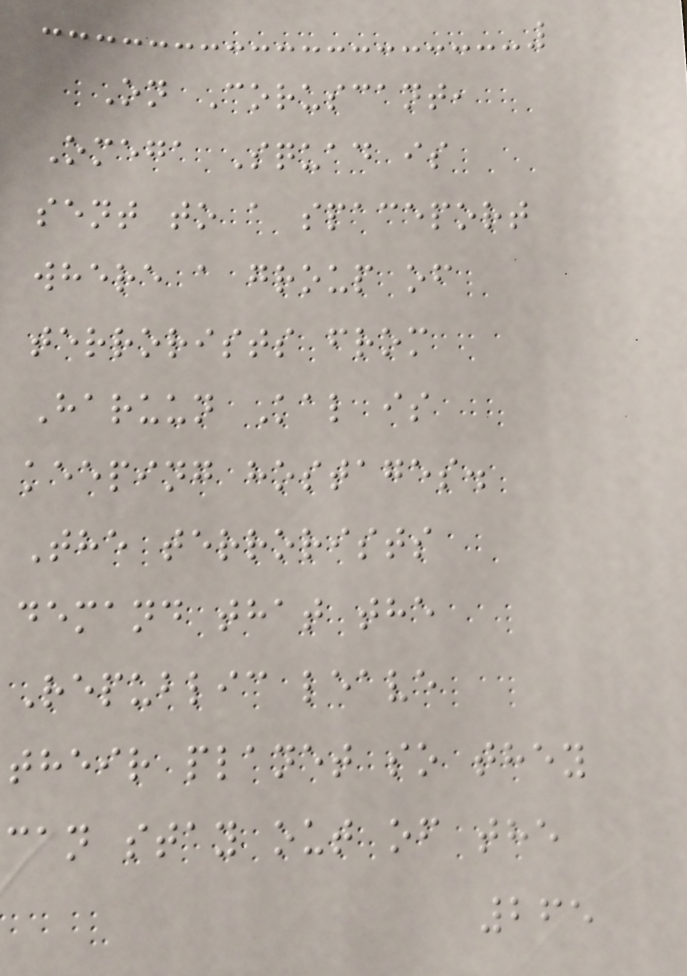On Coruscant,
Omega Squad is
sent to a spaceport
where a group of
terrorists from
Haruun Kal is
keeping hostages.
The terrorists
demand that the
Republic leave
their planet so they
can stay out of the
265
